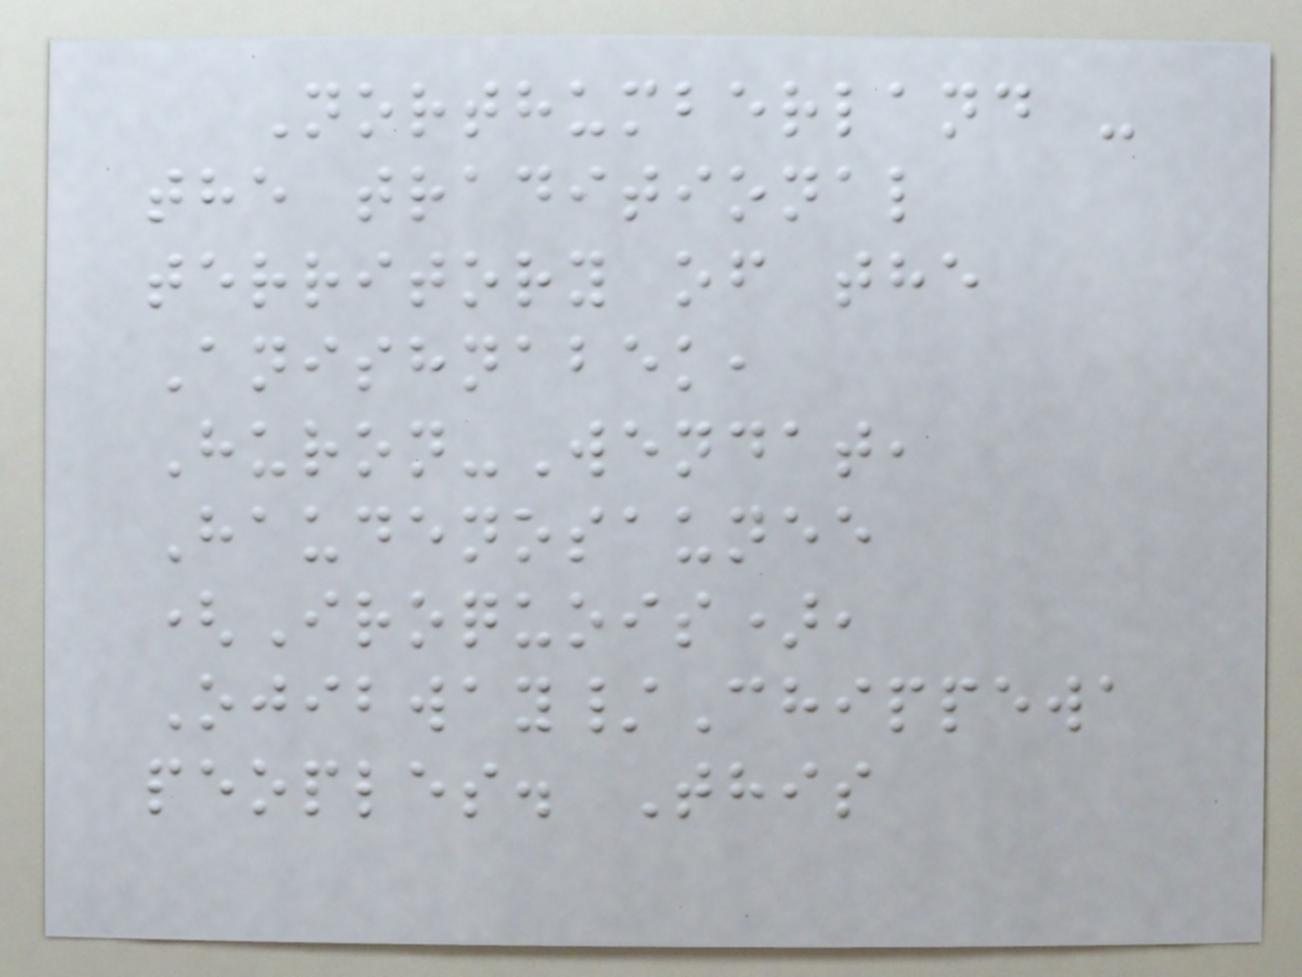Northumberland -
the traditional
territory of the
Anishnabek,
Huron-Wendat,
Haudenosaunee
(Iroquois),
Ojibway/Chippewa
peoples. This
